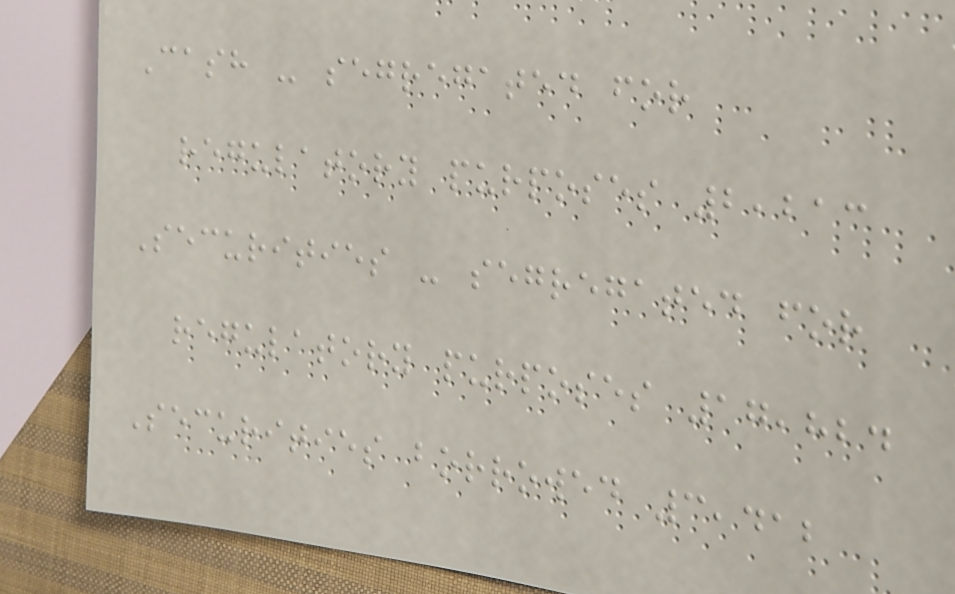Cash - segregated for
regulatory purposes 2,213
Securities - segregated for
regulatory purposes 17,824
Securities borrowed 3,412
